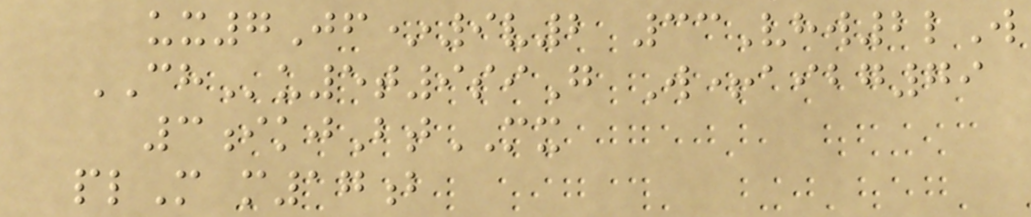ux7Jf*9v2 33Vhw2lW
CHu5t9siG W+aibg79
3ikjBtMX
plM m17b
